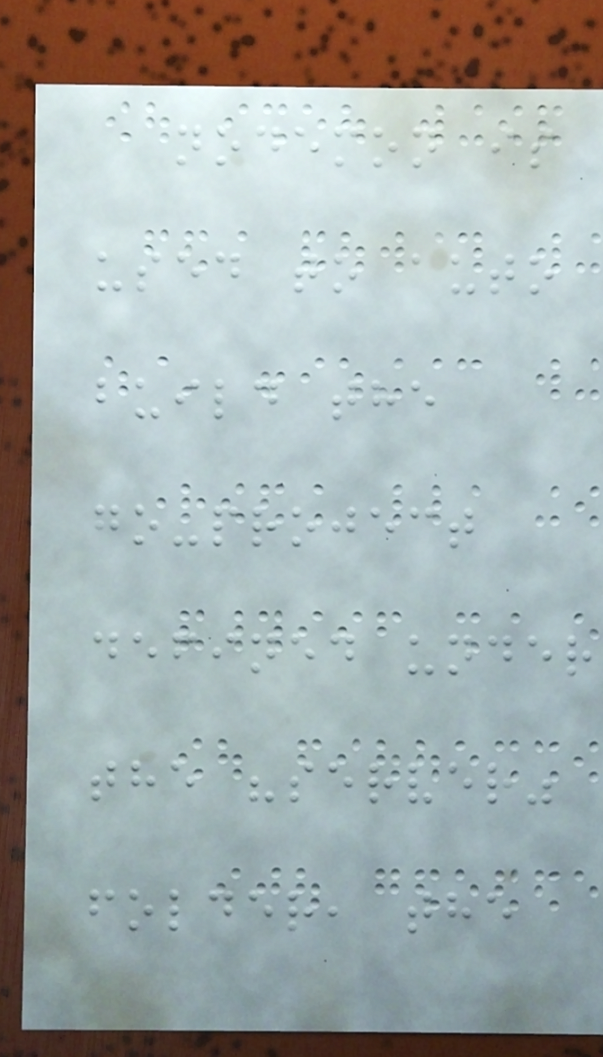nodemon is
used to auto
build the
go-project
defined under
the "server"
folder, the
